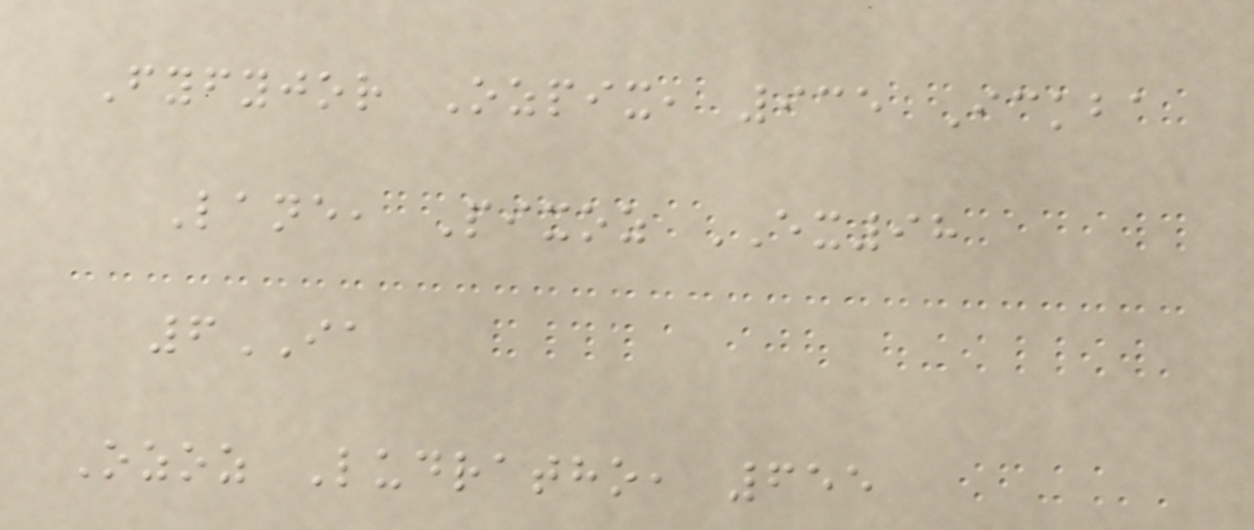Fyfyjor Ozpix, 935 Ickba
Lane, Pixoz EX98
6IA
Ozoz Ludratho, 655
